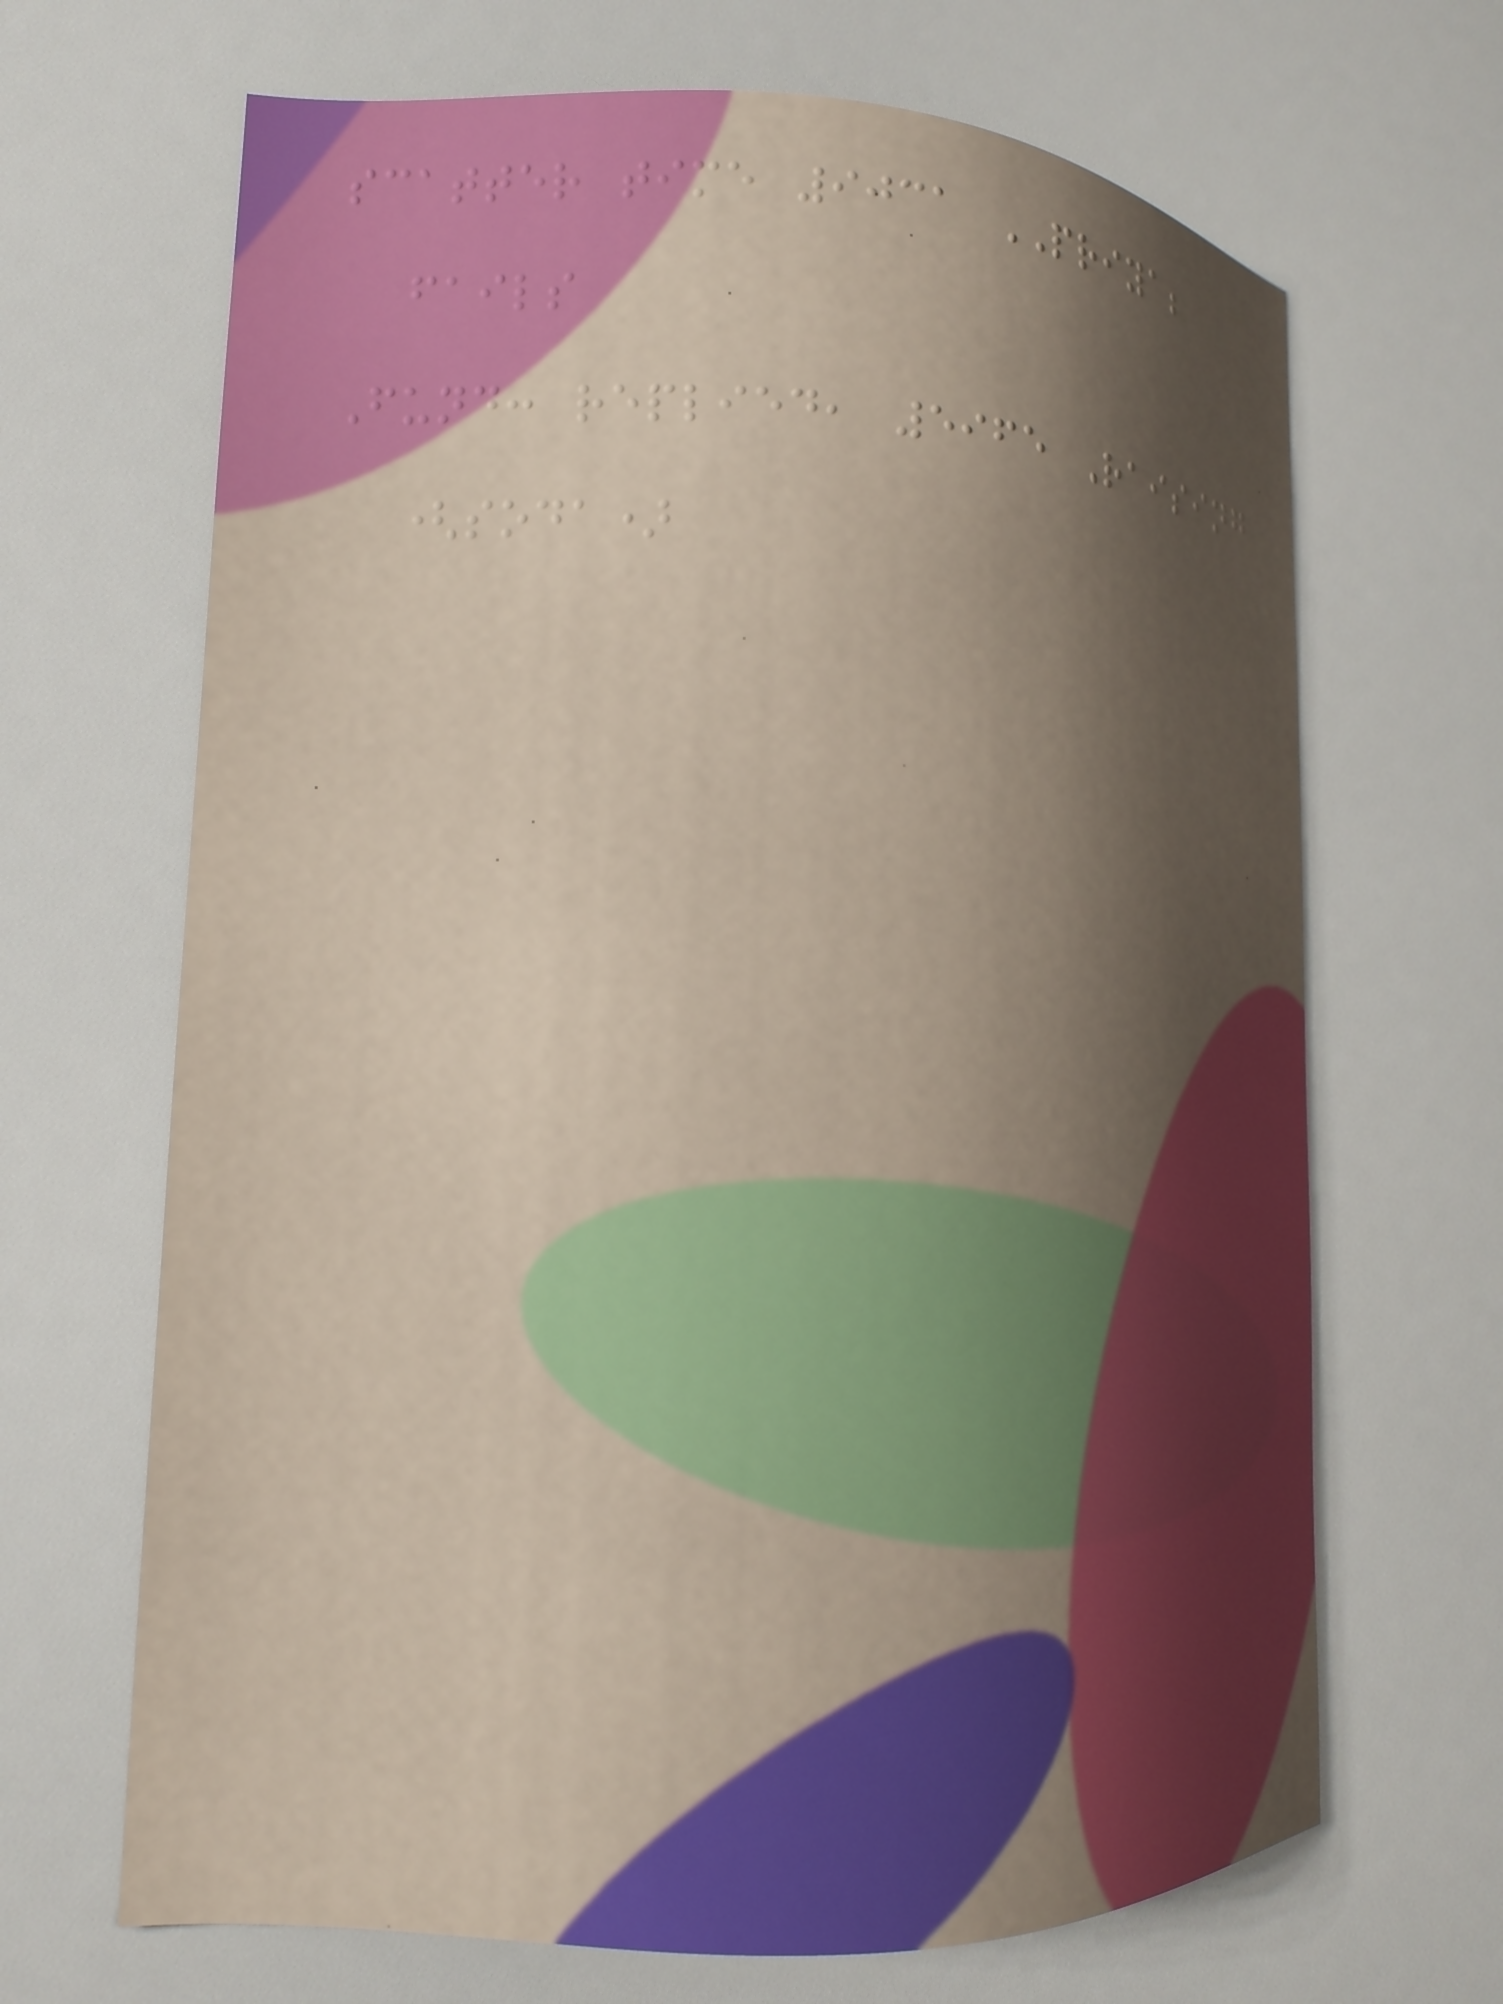scatter time 9031 PRIYA;
fails
Fund: replied, 5965 Raising
(soda)
